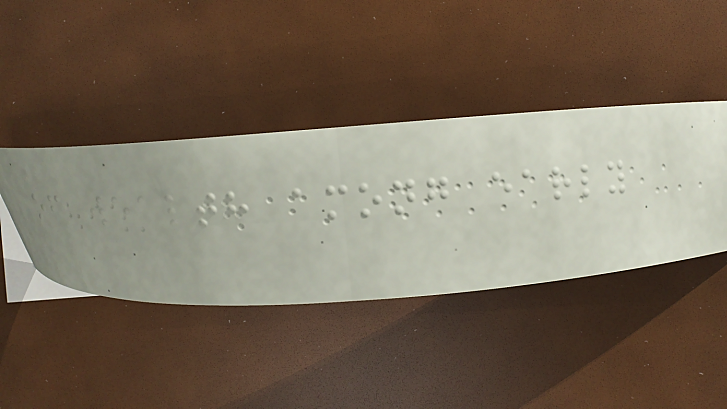of wealth among early
